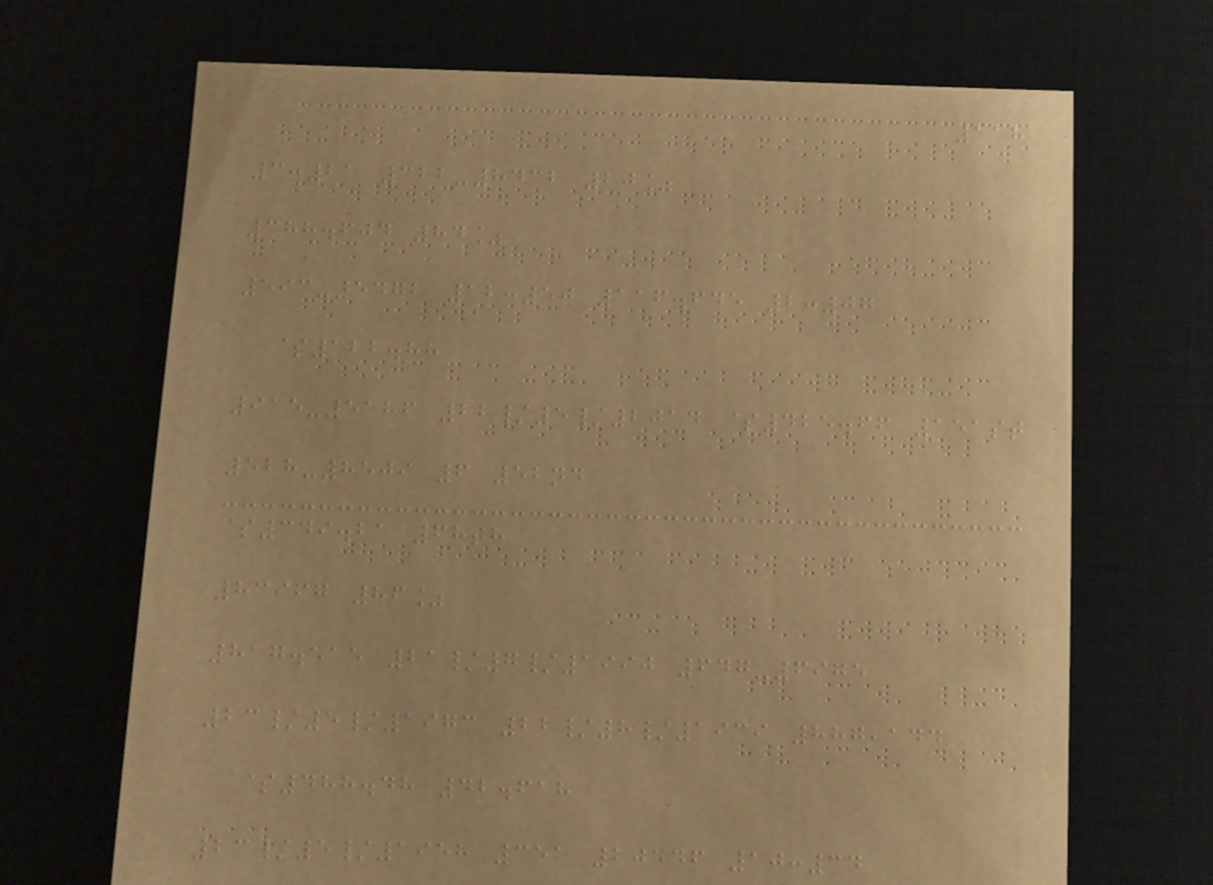118
3:21 322-8432 20%
388.604 84%
593-5472 12:50 116.645 2:07
$122.88
915-5186 22/5/2014 $425.66 151st
528-8509 6 52nd
$349.21 68th
83967 86%
817.515 21/7/1990 647-6975
23/5/1973 22/8/1939 887,144
$488.48 42.618
23/5/1958 351 20546 10:34
